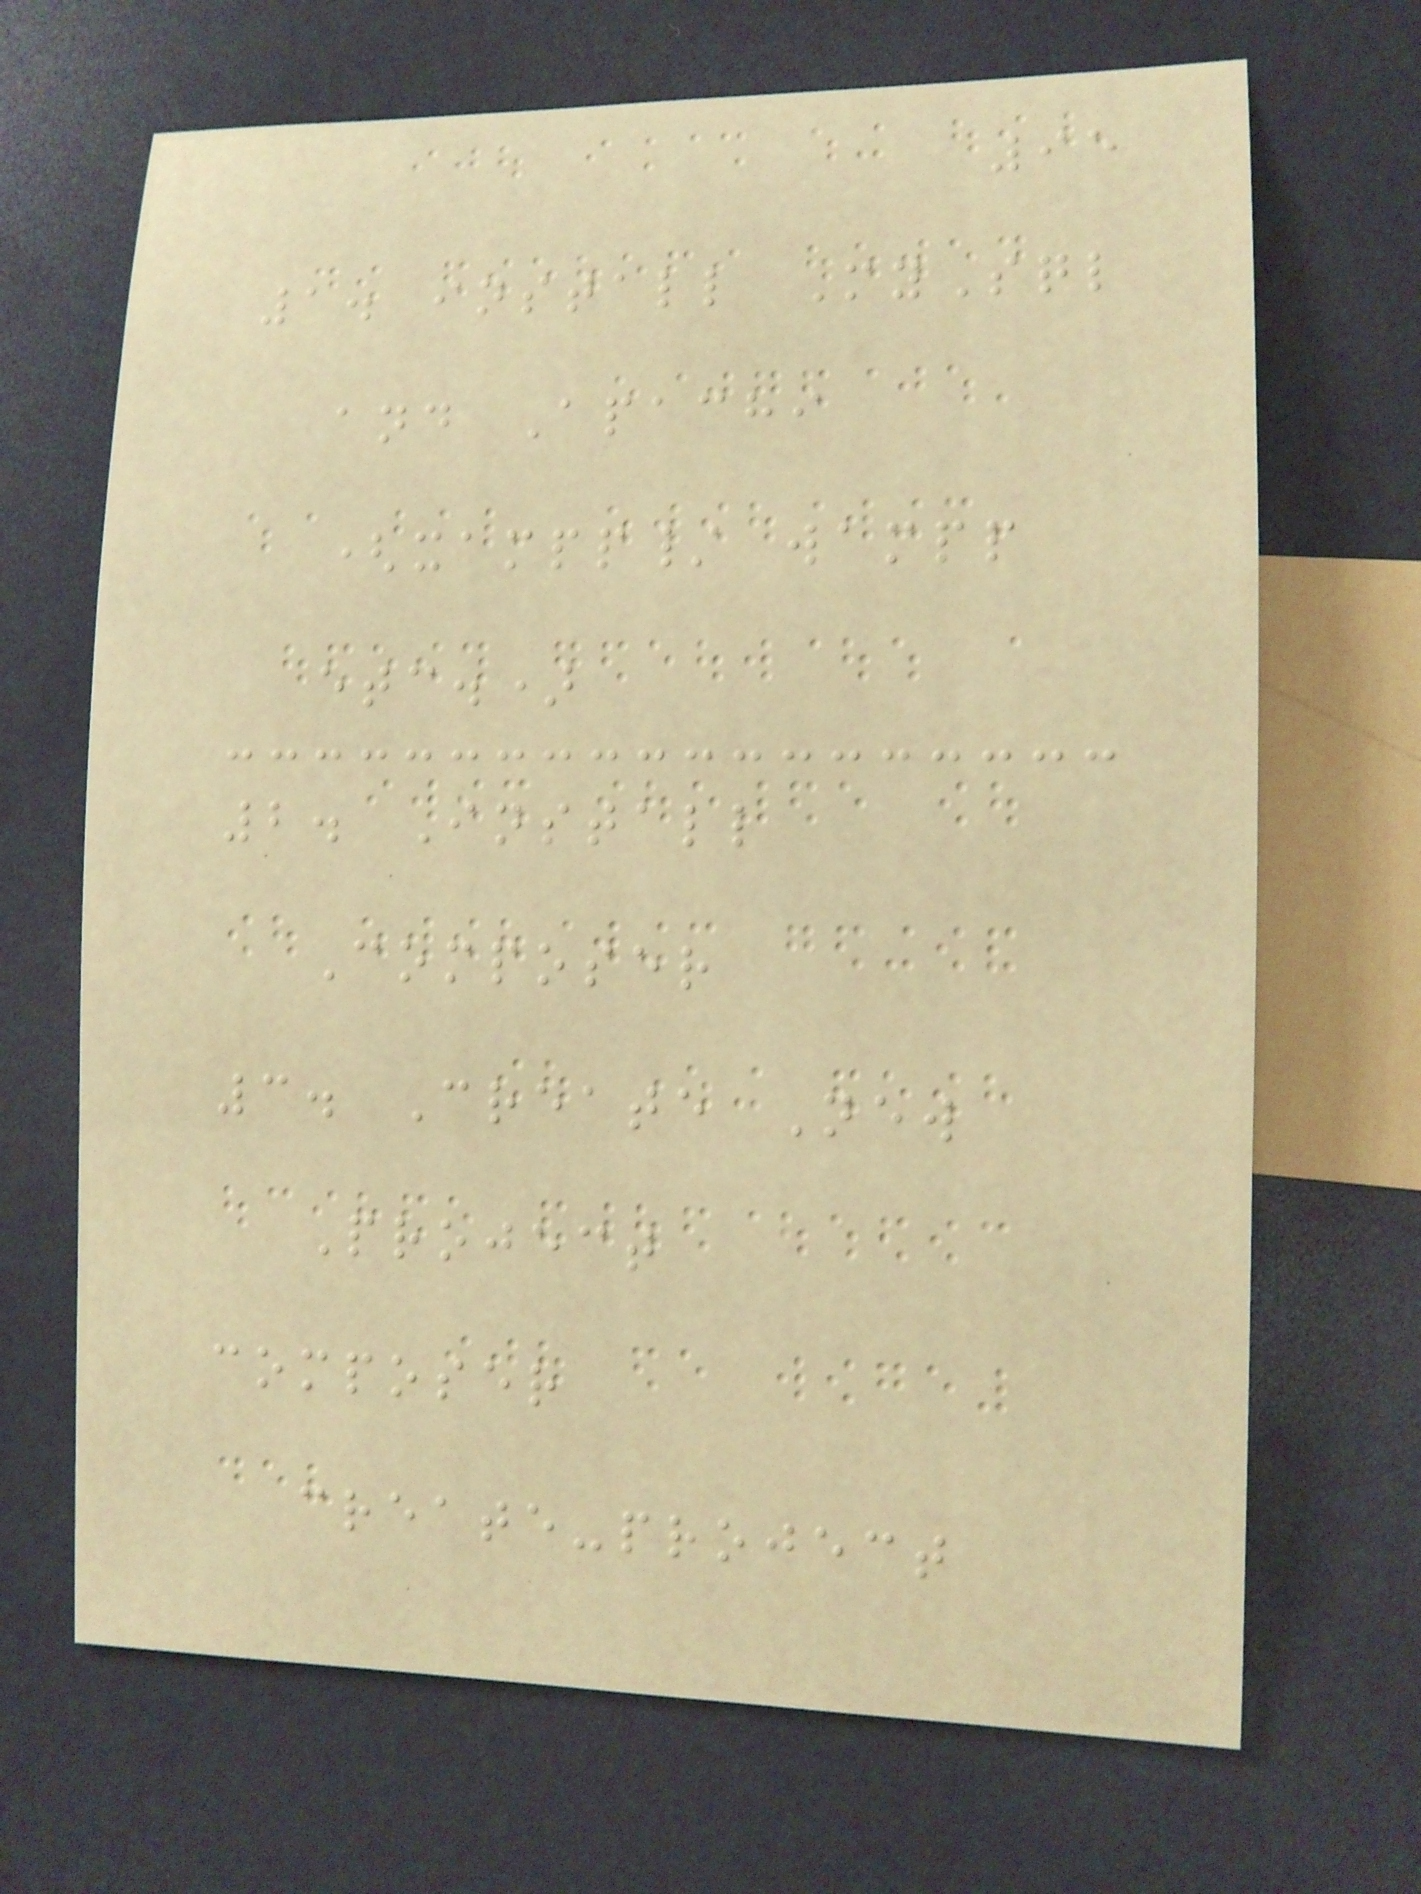95
1. install MySql
and Apachi
(xampp/ wampp
etc.)
2. Install
Composer
3. Create New
Project
composer
create-project
